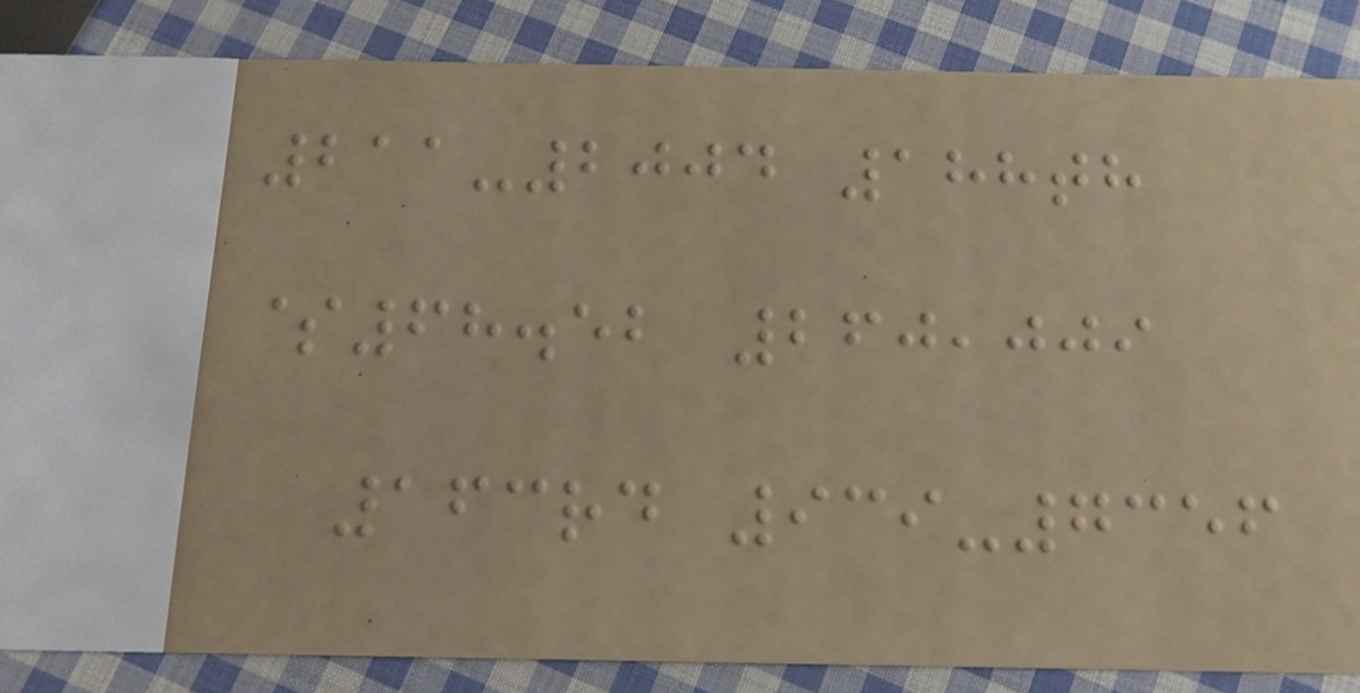211-2004 188th
$68.52 260,009
163rd 939-7356
